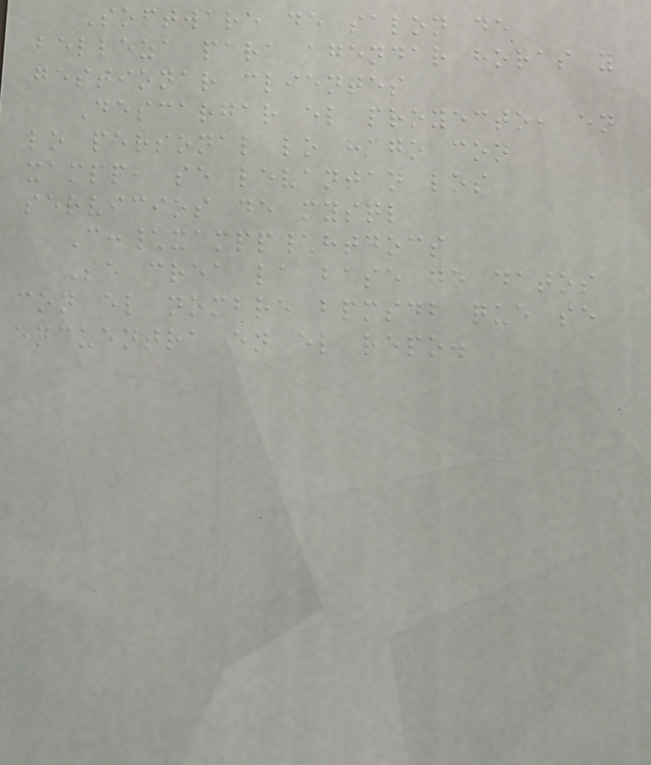Software de salon de
belleza para agendar horas y
gestionar clientes
Descargar el proyecto, en
lo personal lo hago con
xampp, se levantan los
servicios de mysql
C:\xampp\htdocs
Se crea la base de datos
con el nombre bpmsdb que se
encuentra en el repo.
